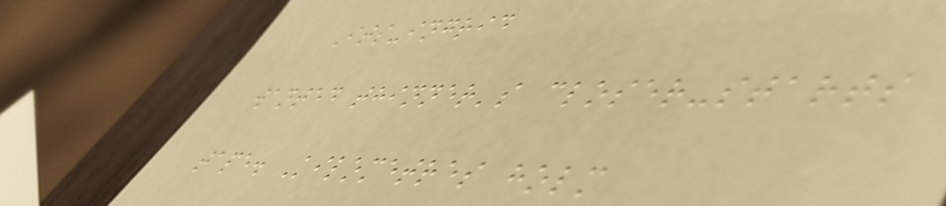Its-ingrid
wanted thinner's closer-starts
tape. Kilometres holm
